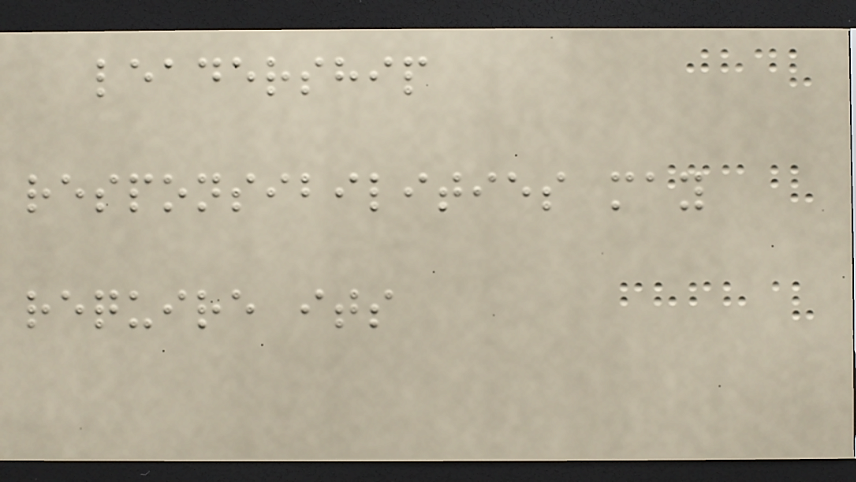leadership
responsibilities may
require its
